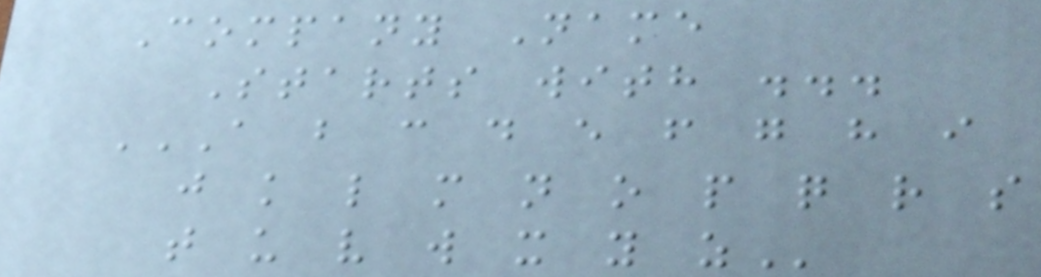Company Name
Starts with ...
A B C D E F G H I
J K L M N O P Q R S
T U V W X Y Z
